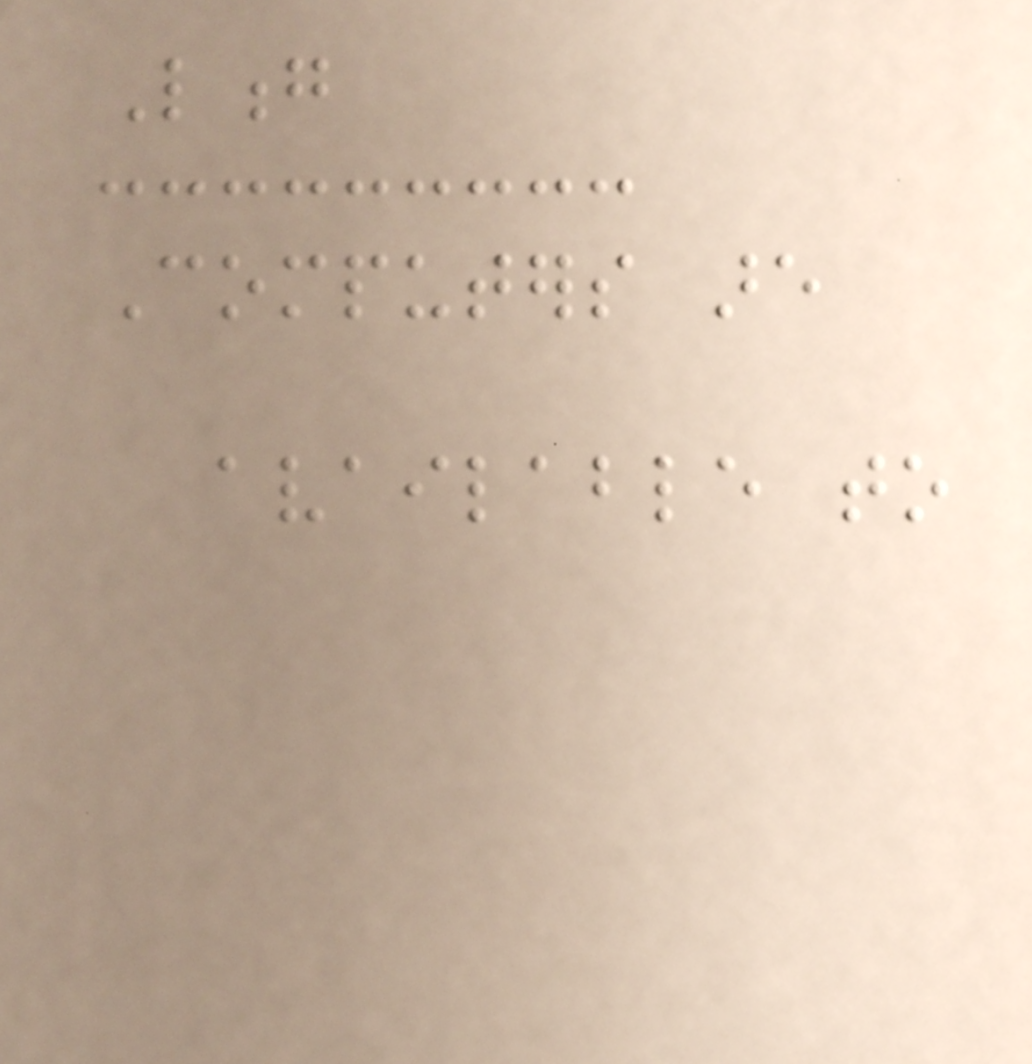Long
Computers are
available to
